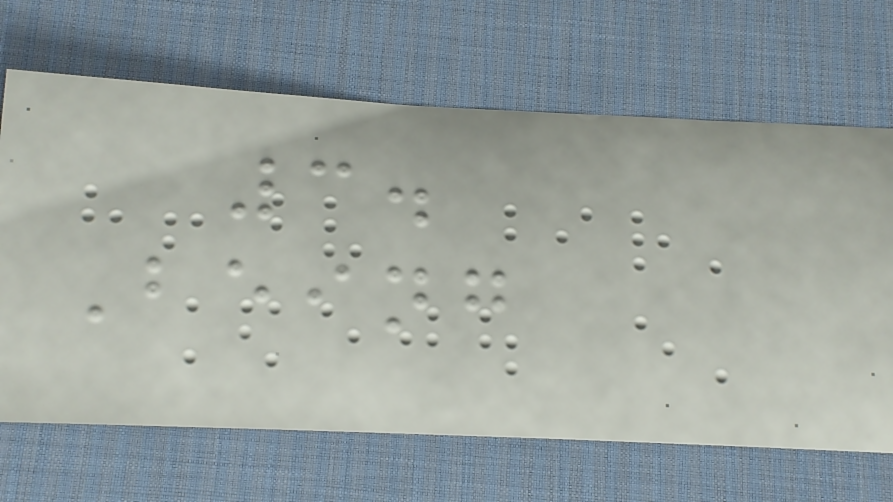3.
Being
